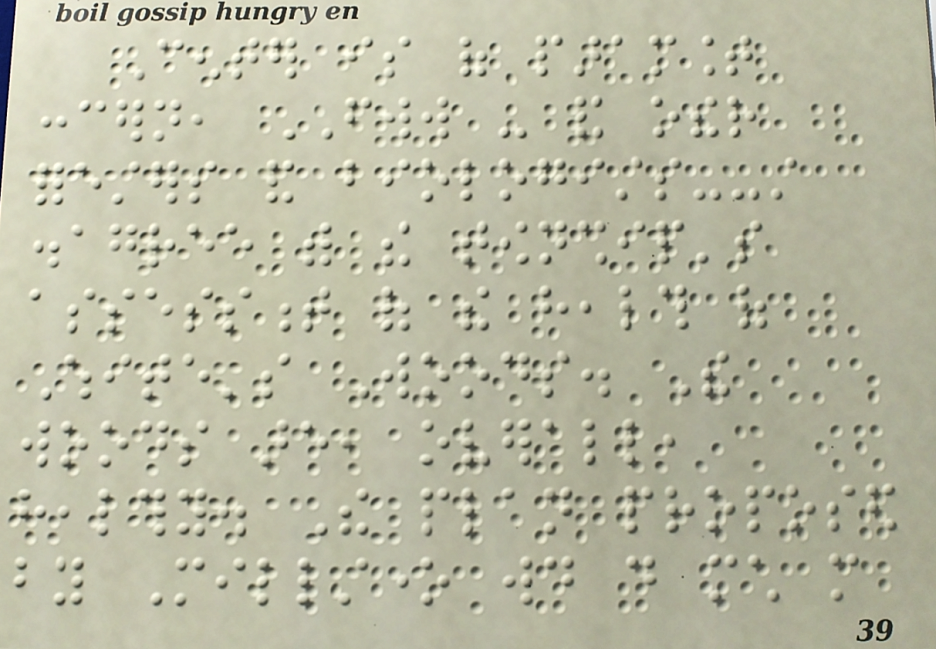Center is of paramount
concern, FWW - and other
foresters and biologists--still
disagree with the township's
assessment of the health of
White's Woods. The
woods are, overall,
healthy. The plan proposed
by Millstone would do much more
